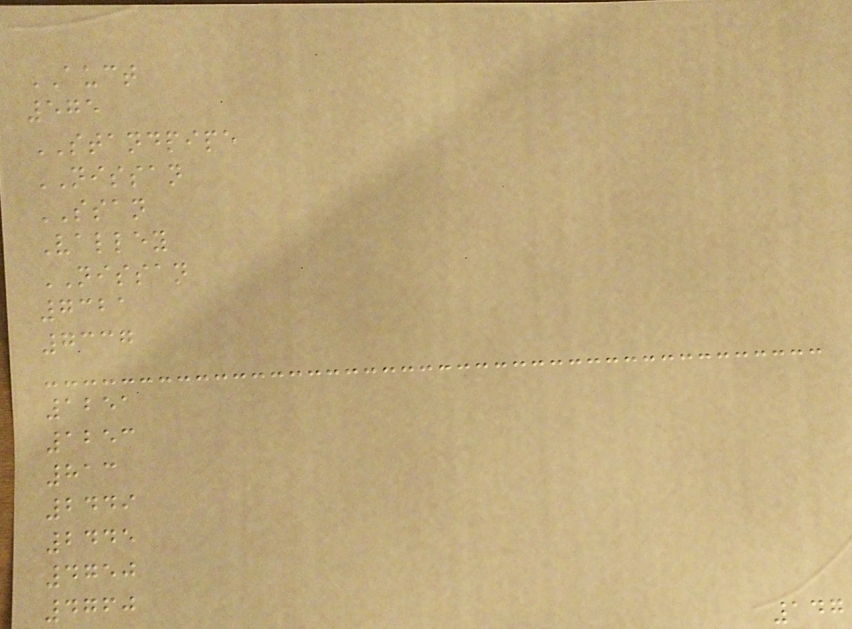AUCT
575
STANDPIPE
NISSAN
SSAN
Valley
NISSAN
7321
7337
1251
1253
813
2449
2445
4750
4760
147
